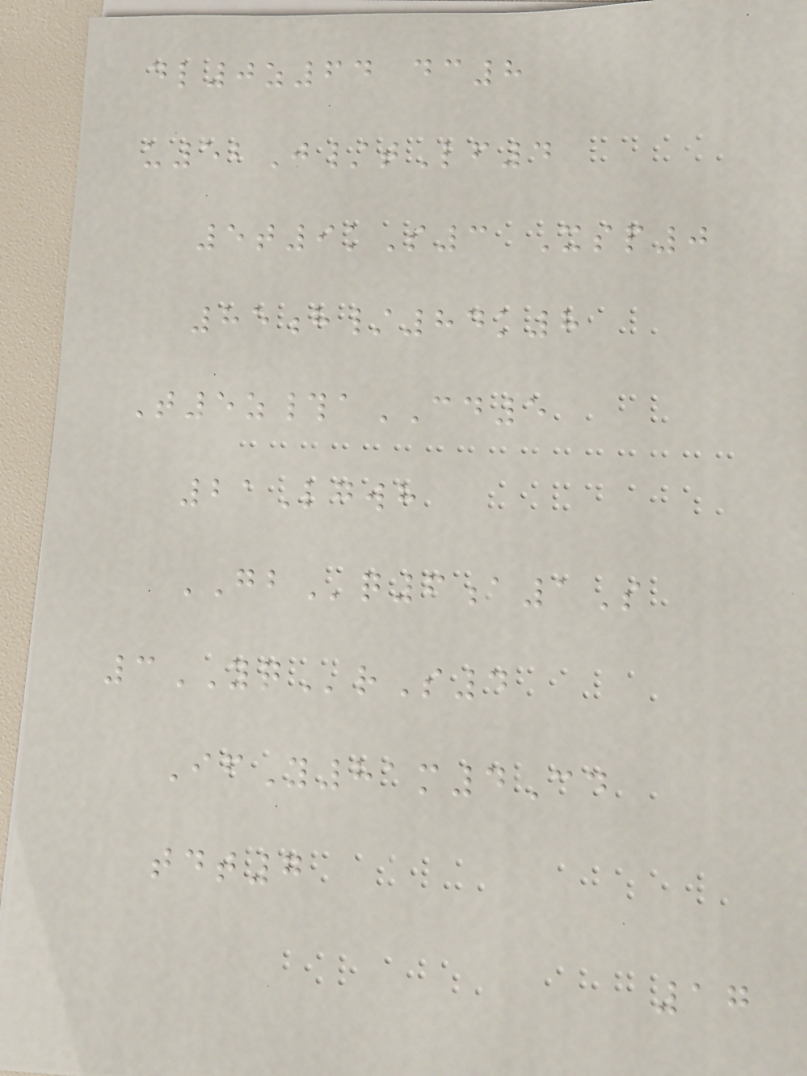dl0z64 dc8
u52J/tLf4
5t9kS3 Xsp0
85h/84k8
T5z#aCD5
21Lgwh
GBq6a1S
3YQrS4
IfY81m4Cd
tdt7
17
